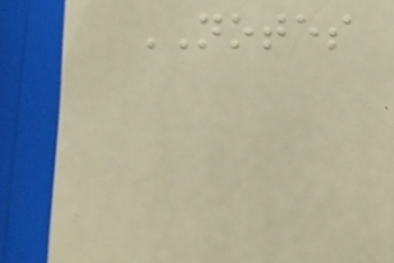NOTES
